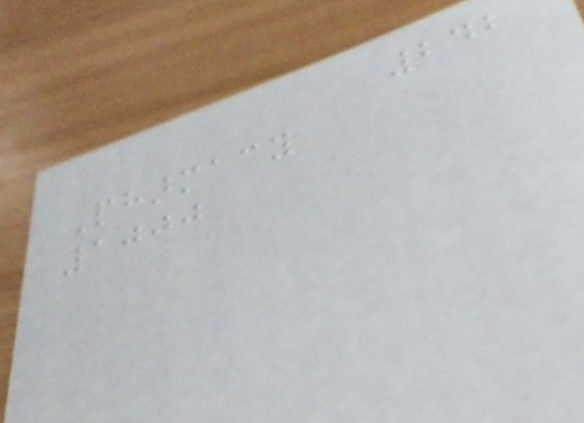242
Pharmacy
1000
